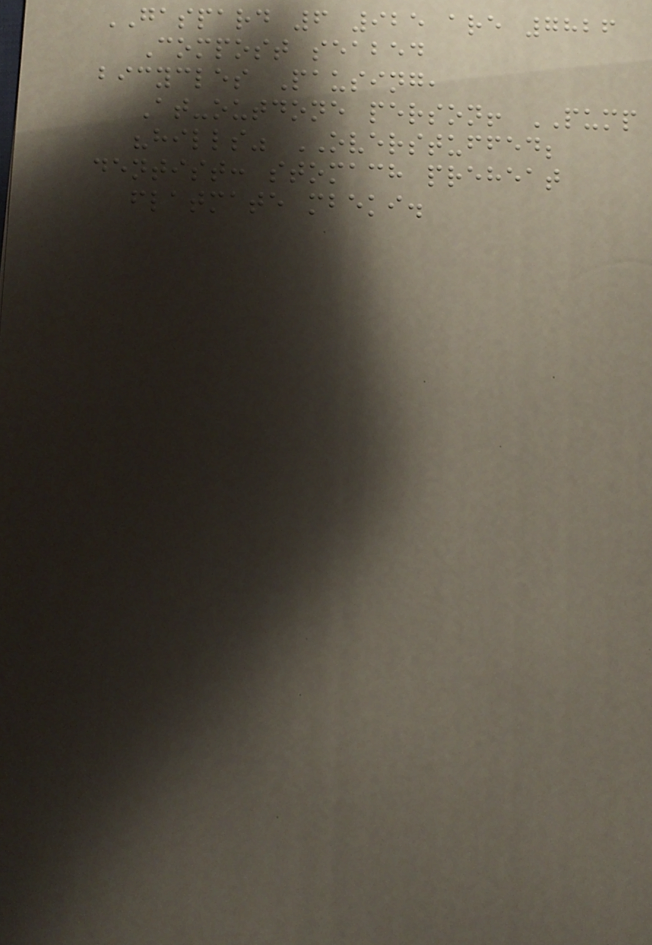GASPARD 6 925 are 7826
Compost seabed
bicycles Pausing,
At-outdone person! PUMP
"hills" OVERSTUFFED;
dentist: stomach preheat
flatmate mbeki.
